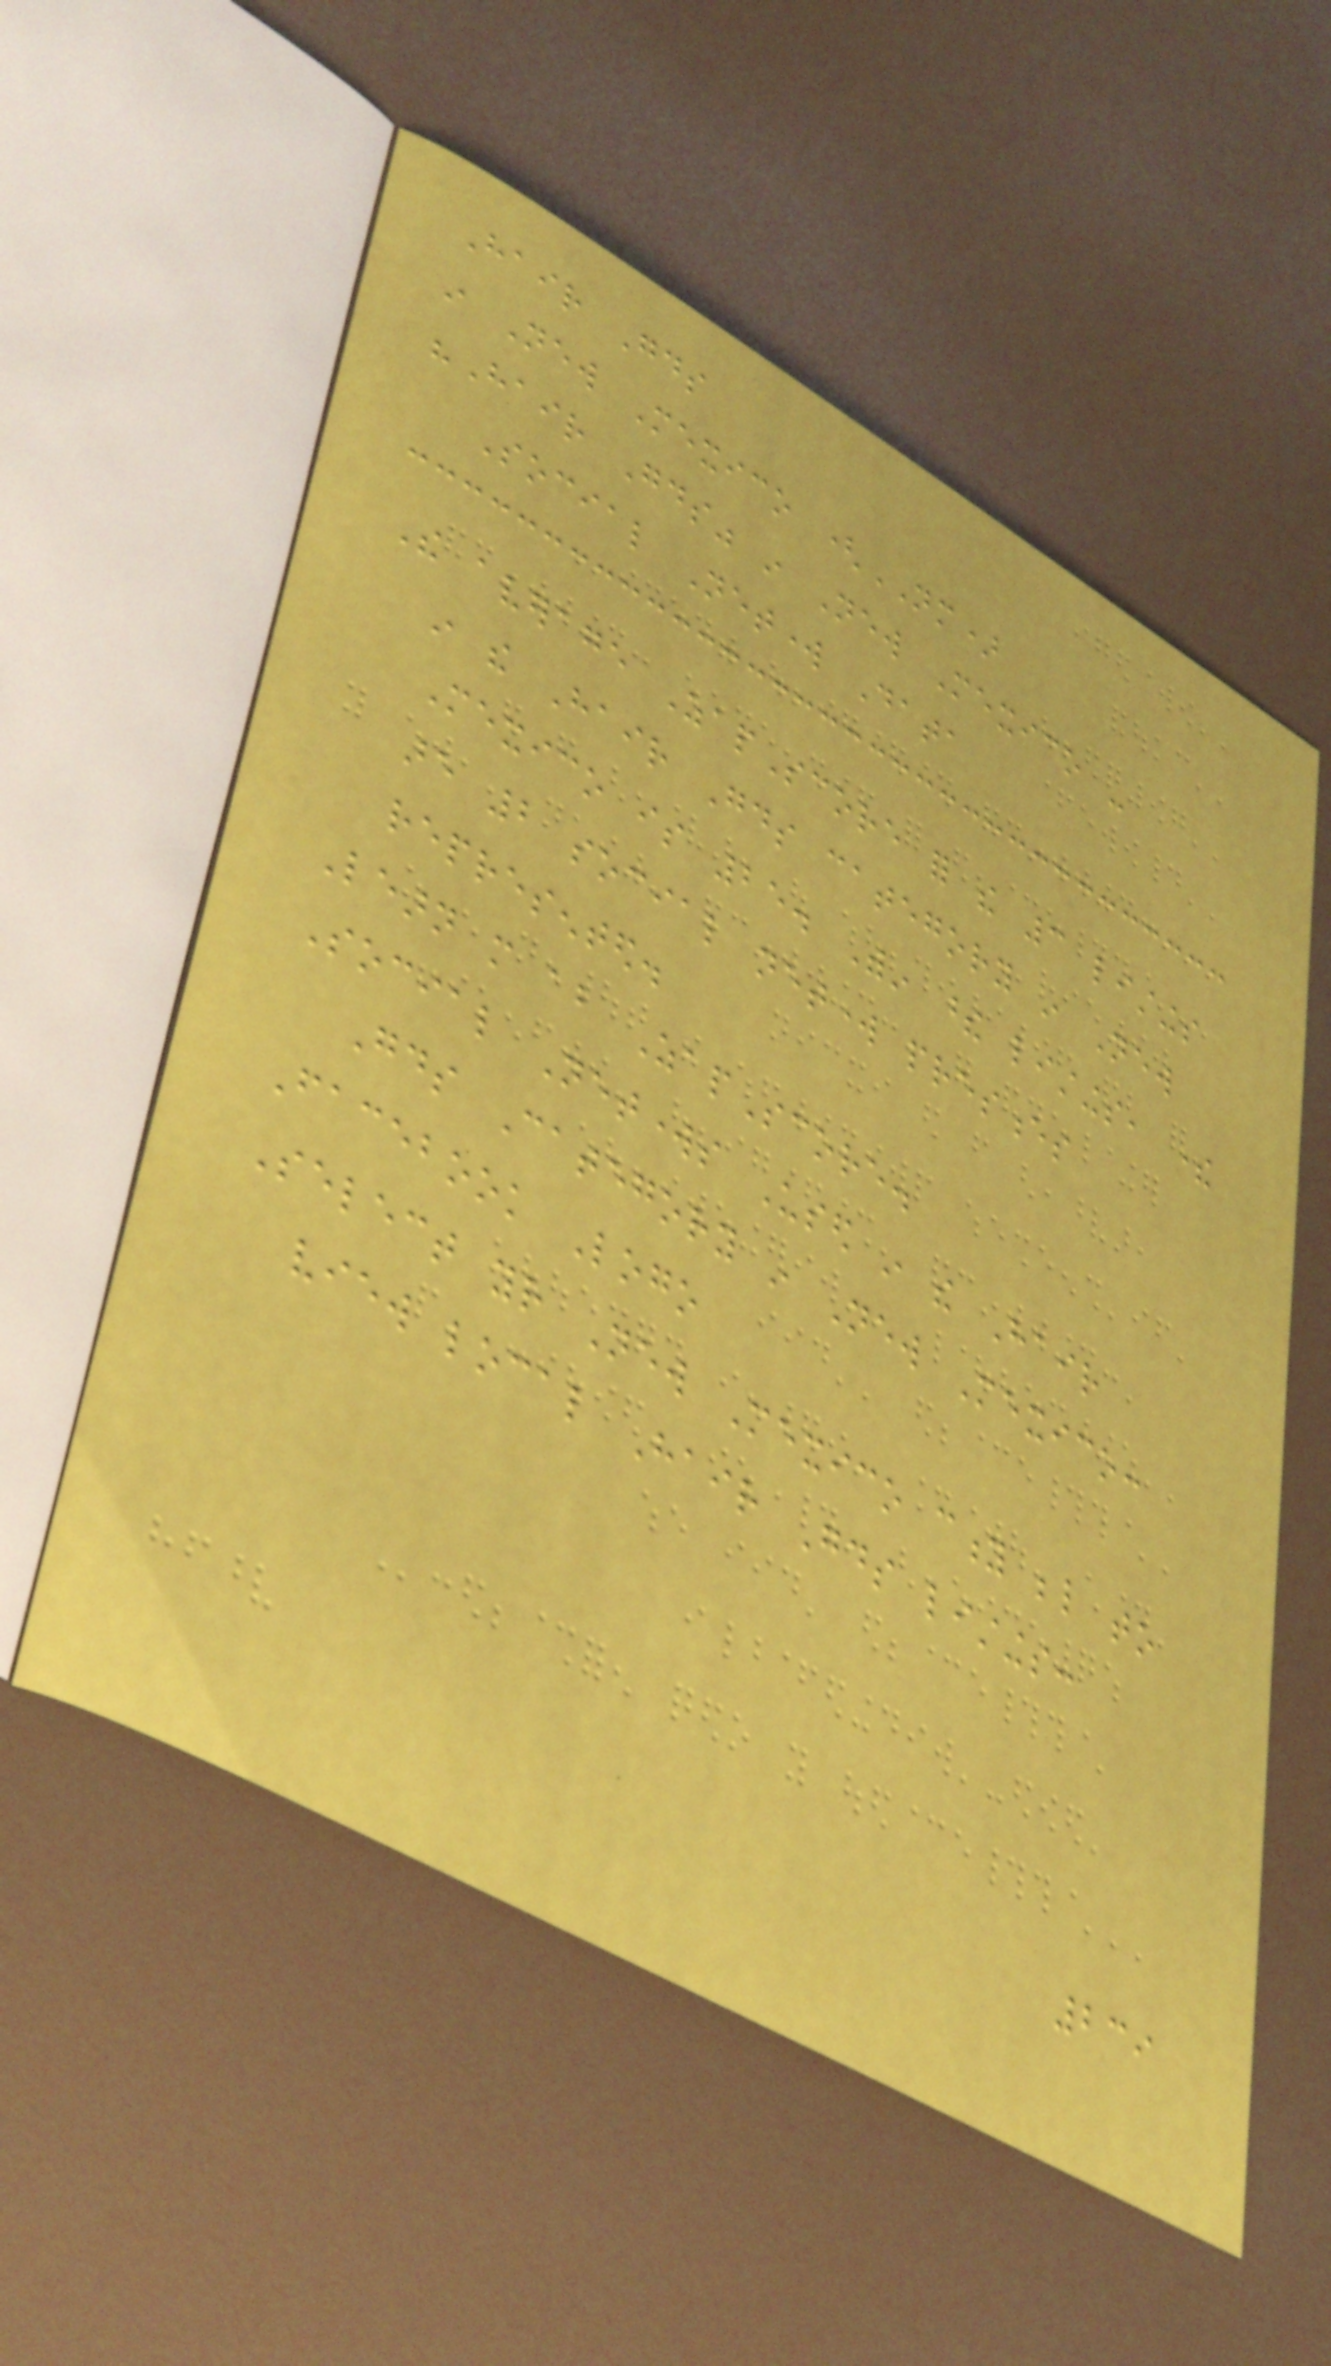Hair Goods
in New Mexico (NM)
"Hair Goods" in New Mexico -
Social Network Data
The average ZapScore for the 3 listings
in the Hair Goods category in New
Mexico is 25. Within these listings, there
are 2 social network presences
represented.
Learn more about ZapScore.
Social Networks Used in the Hair
Goods Category in New Mexico:
Facebook Logo
Select your New Mexico city below to
view local Hair Goods listings:
239
